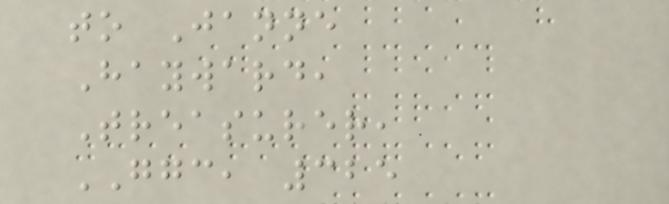to Janne
Hayward,
Treasurer,
GGC, 325
